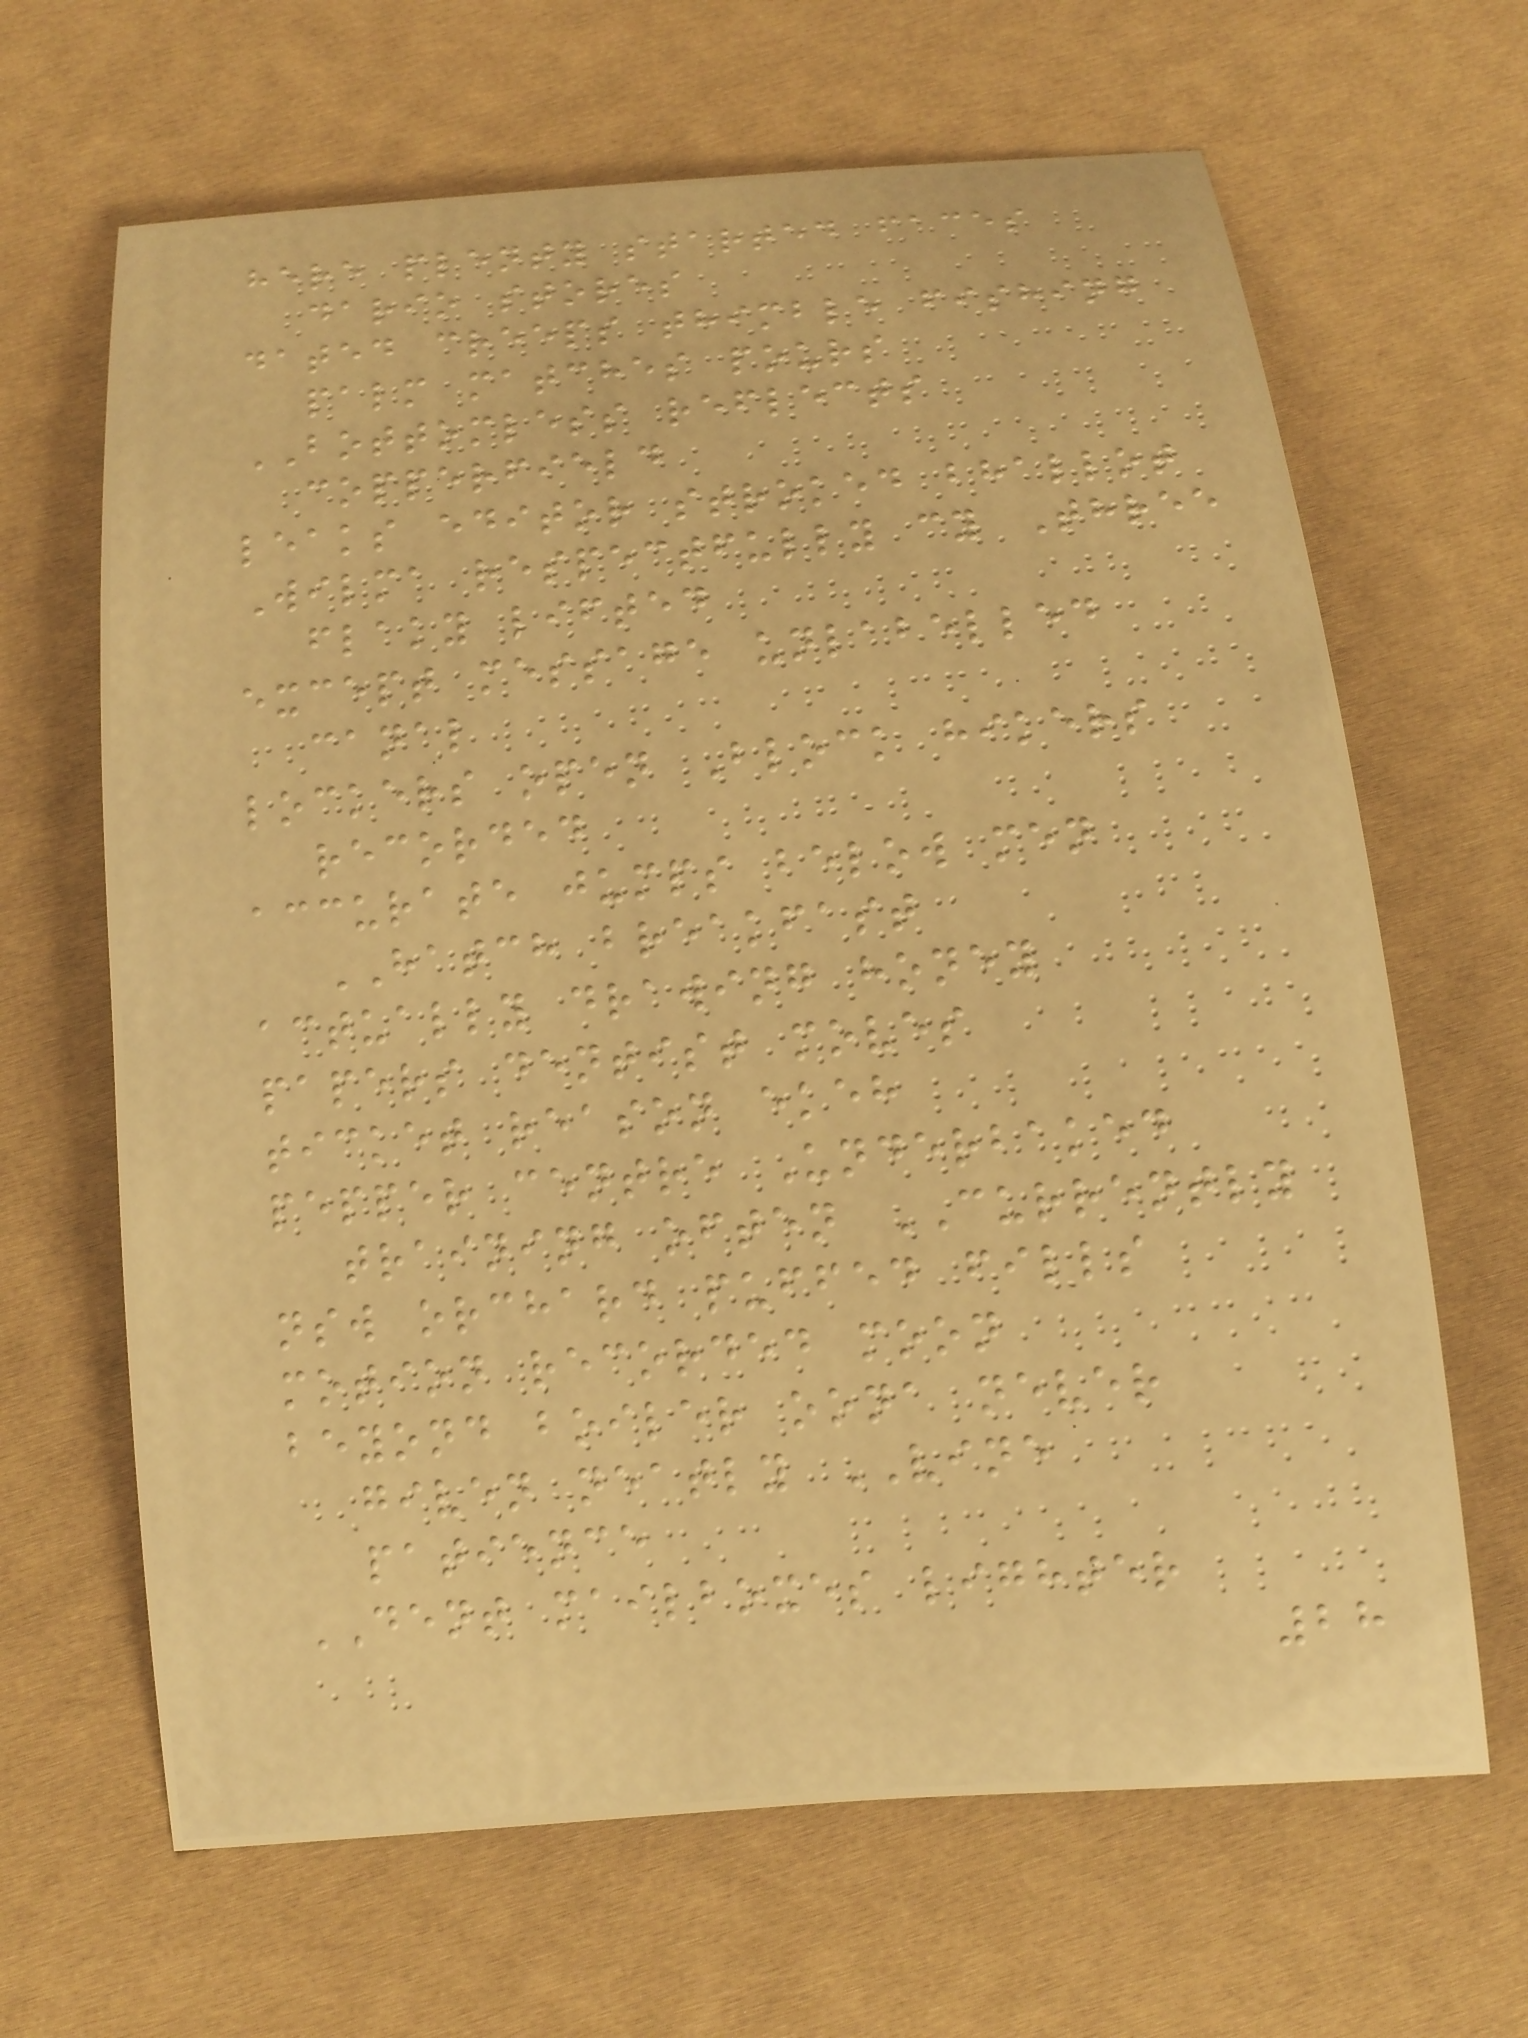here plenty started faces
dario stores
dated creeps thimble fishing
palm matches pours
BOTTOMLESS reflects
copperfield
leaks editor stroked bhallot
Wilma respectfully cy Three
flaky lifted
except message unlabelled
canal
lockers open Block hikers
recorded
accurate jumps below men
HATCH breakfast
actually drawing honey
papers dentist moves
ticket reason ekeh
pepper centre Underbaked
training often CURRENTLY
nsw orchard puffed fills
motion recorded moon
beyond boiler oona never
given neatly VINE
patience
DENT mailboxes lighter
28
